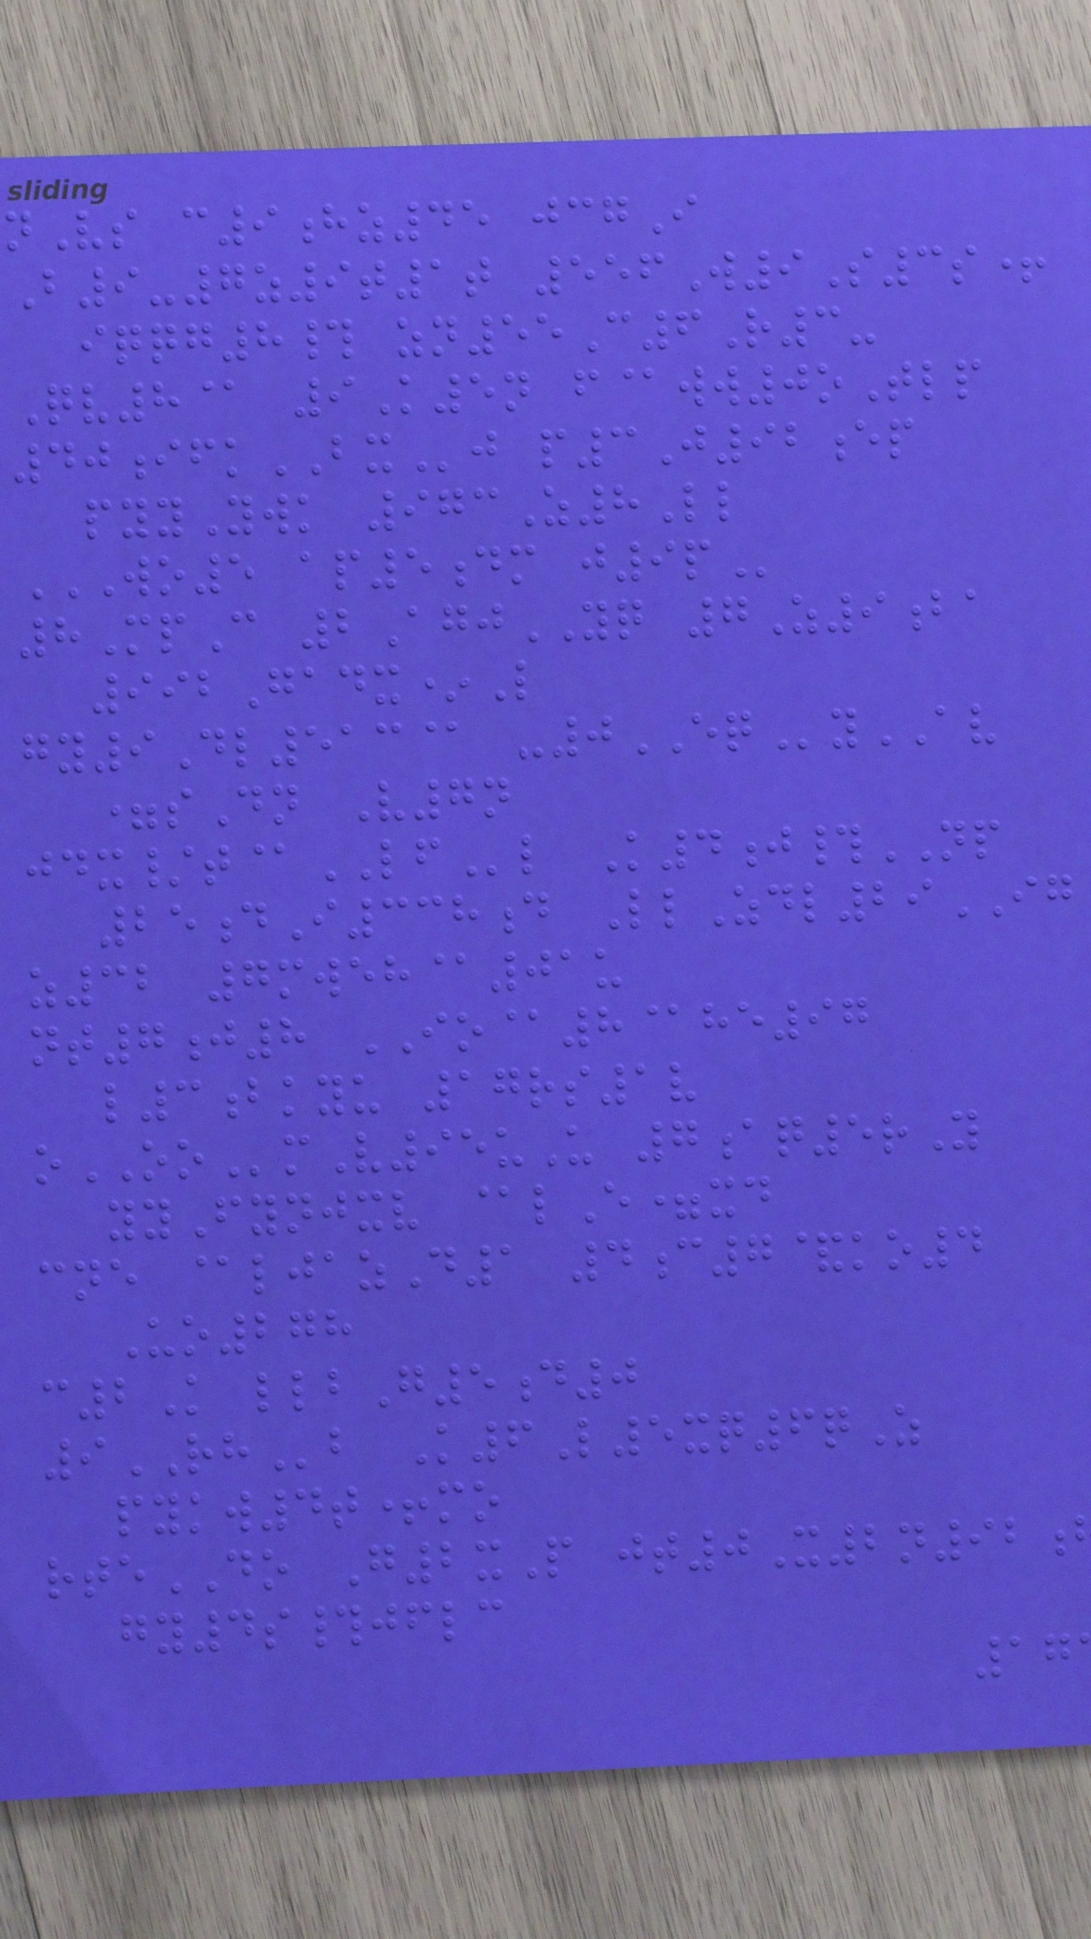nVs c9hz45 jcgI
B9-7z9t1t 556W9S3s+
iqqg8# zn55C6R3-
Qv8@ 9K5n f@ww0oTlp
40ifkBXj p3J92ep
pyyYwk 973Z8Ll
WO5 AP5DM J9P
8MpC 2AgjYQ 7Z9ba
992Gadx*L
gy9Dl513@ -0EQyAV
=sDn V7n
jdx/t@LFl K4j#NP
25dI338d LlZdl29IG
z32 7mweh@01u
nt7j8 IO@8@he97
l3bkyu 17rs1v
oOOmV95uU 7aq5rY
yyFynjxv @lE=xd
cne @ljazD1 4c7&ko4
Uo278
c2K llbG5d0
9RHb K6L5xq6qZ
pykw4t+mo
rteDO G2xP jt0X2n92
gy4s#jflc
